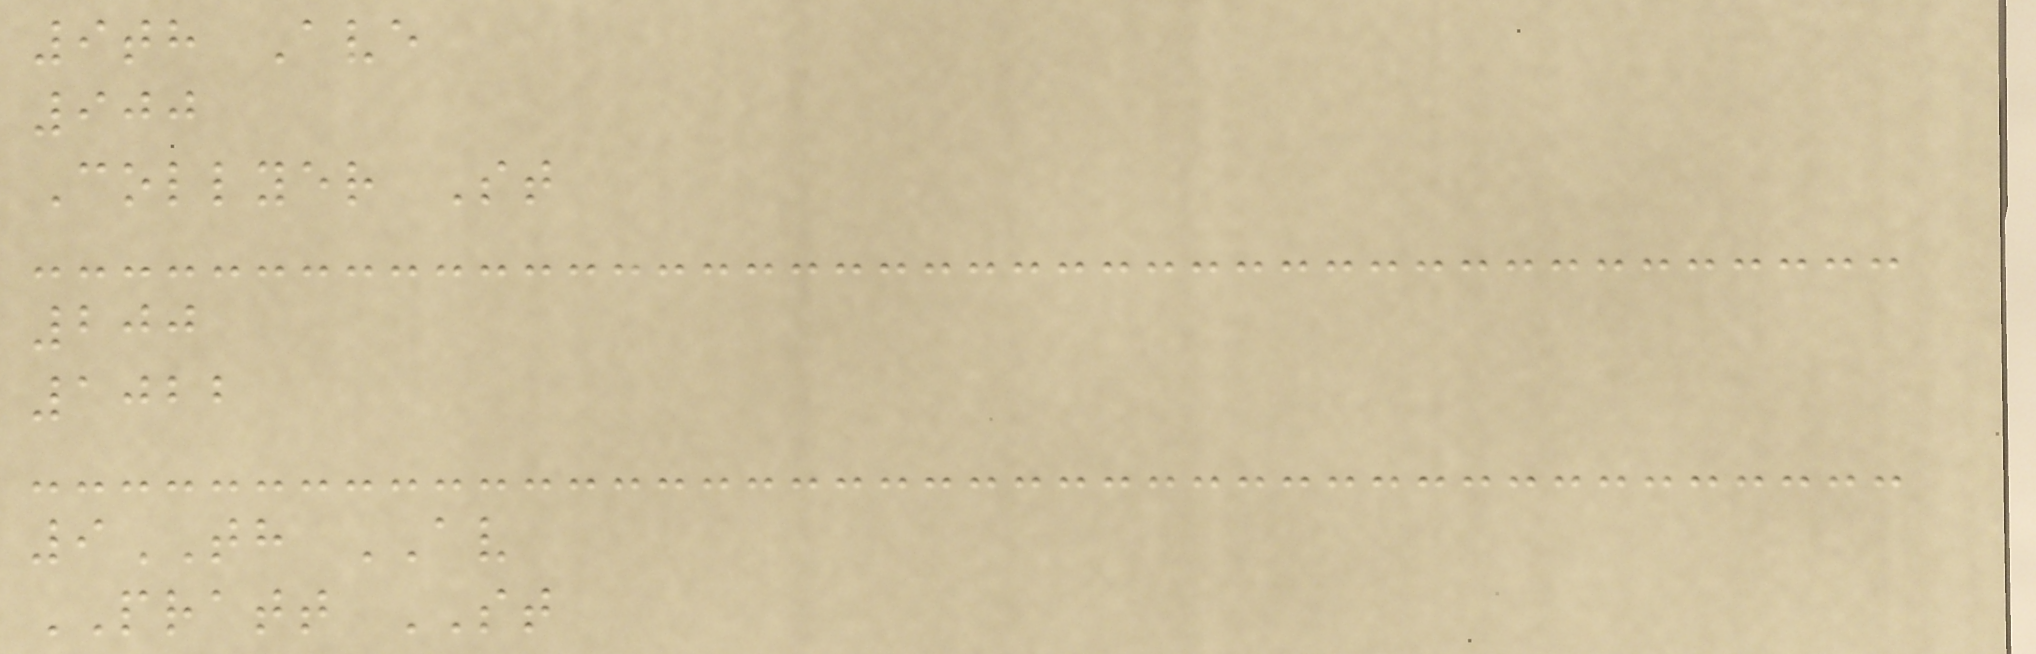9th Ave
900
Collyer St
200
1022
9TH AV
PRATT ST
